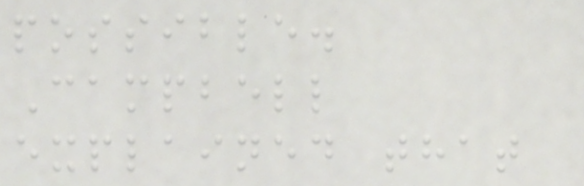possible.
Campbell
explained that
